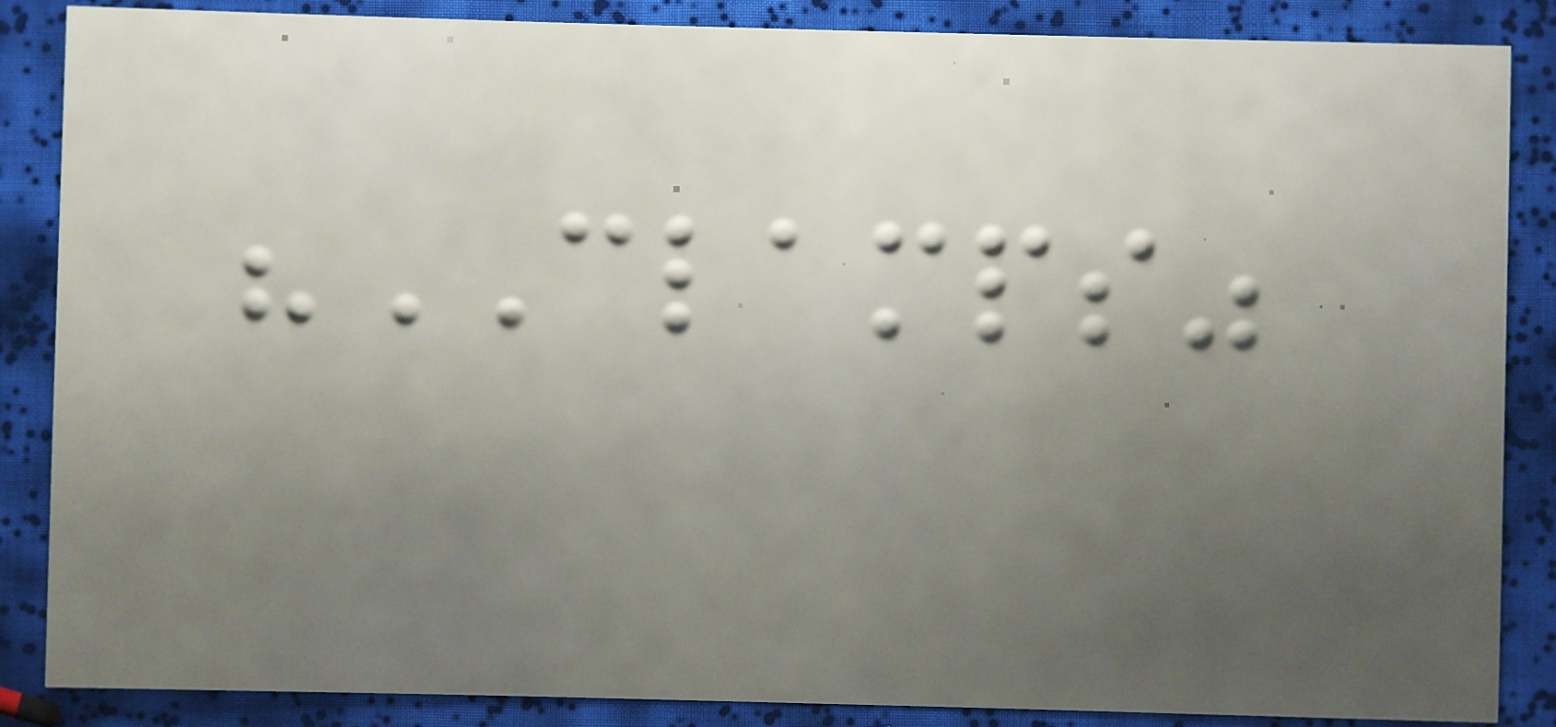"CLAMPS"
